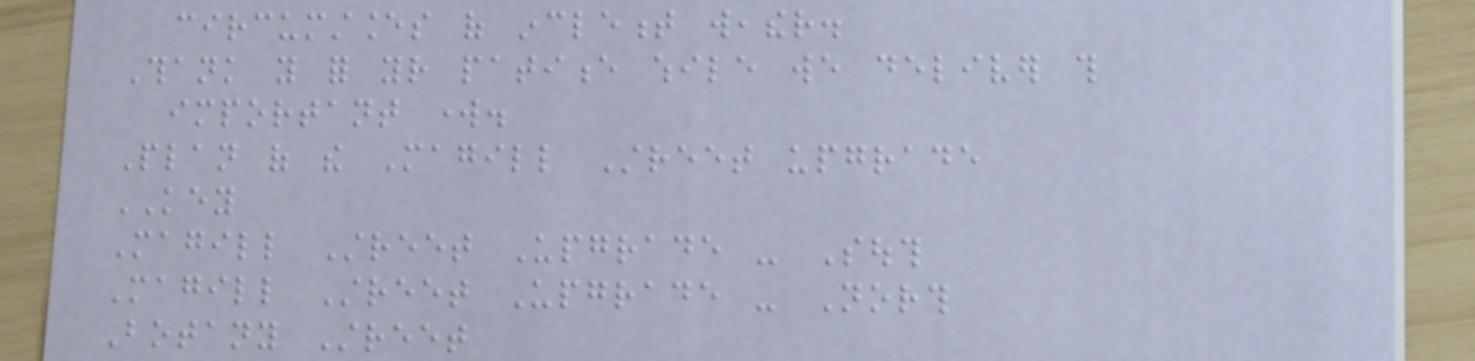circumstances of inclement weather.
Thank you for your patience while we deliver this
important work.
Plan of the Magill Street upgrade
KEY
Magill Street Upgrade - South
Magill Street Upgrade - North
Botany Street
